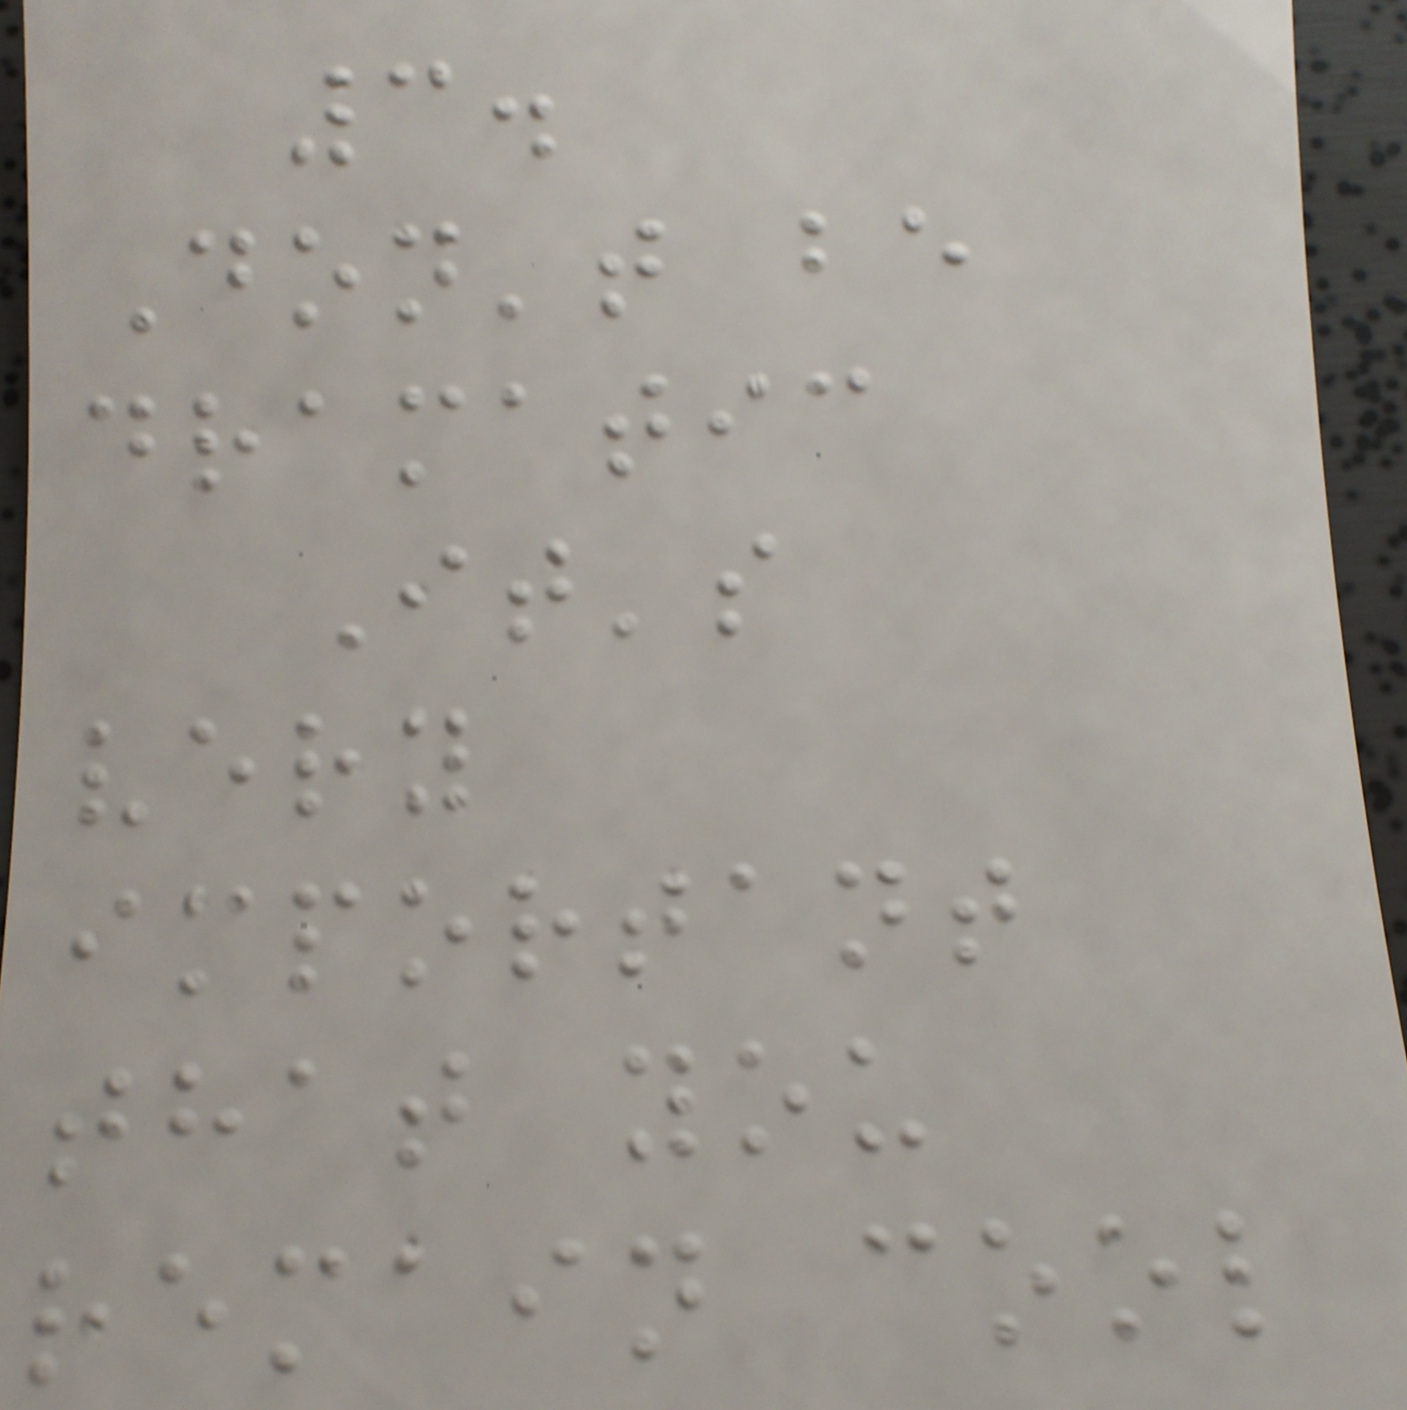3.
Don't be
dramatic
It's
very
important
that you
remain cool
